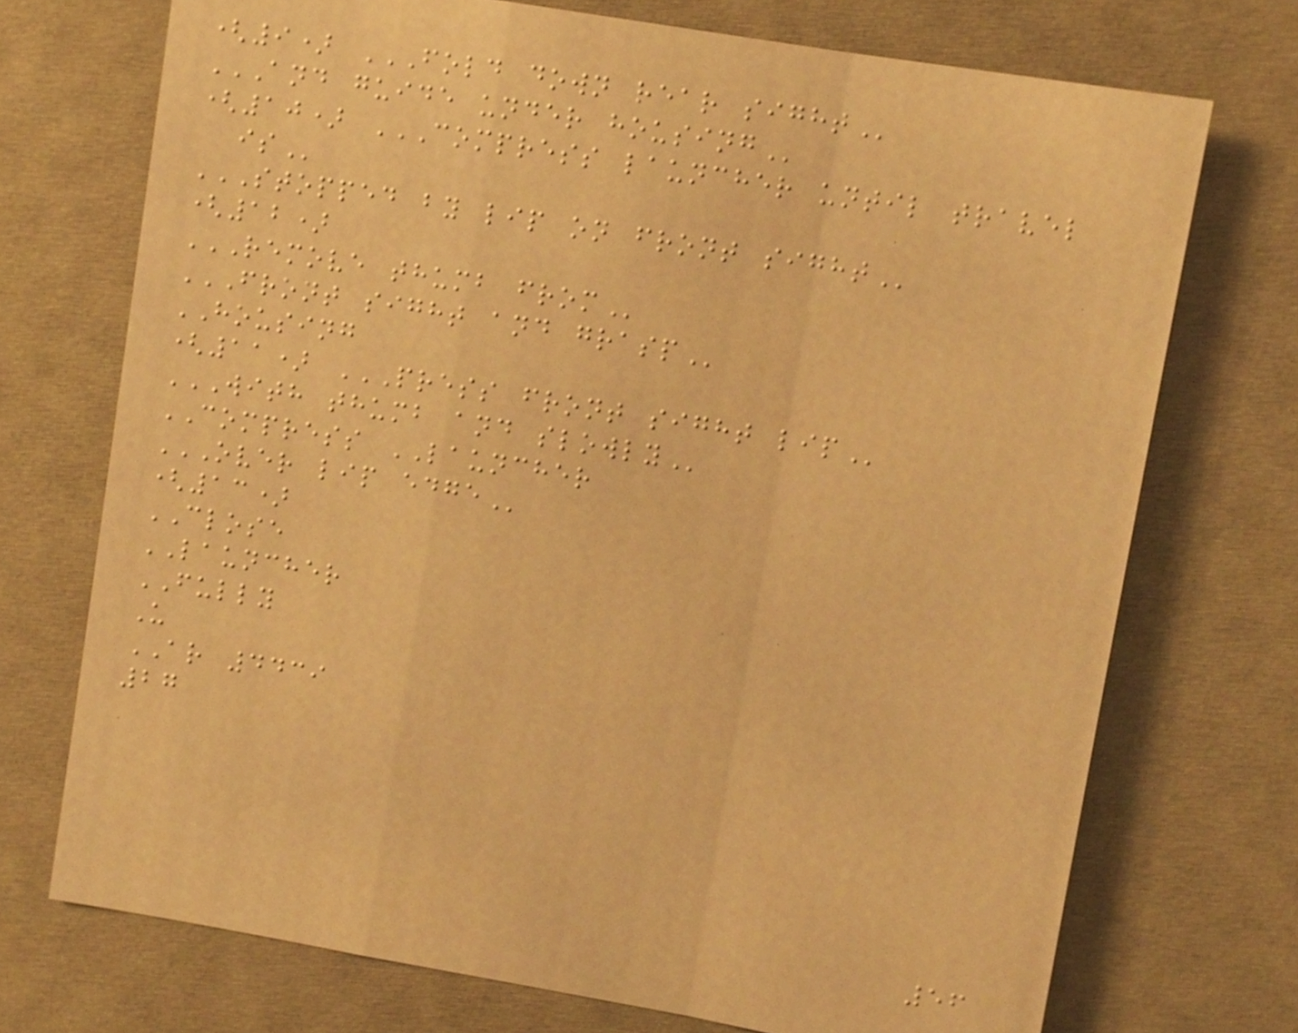(9) FOLD DOWN REAR SIGHT
AND GUIDE UNDER HOUSING
(10) COMPRESS LAUNCHER UNTIL TRAVEL
IS
STOPPED BY LIP ON FRONT SIGHT
(12)
REMOVE THUMB FROM
FRONT SIGHT AND GRASP
HOUSING
(11) PRESS FRONT SIGHT LIP
WITH THUMB AND SLOWLY
COMPRESS LAUNCHER
OVER LIP EDGE
(13)
CLOSE
LAUNCHER
FULLY
U
AR 4439
27
56
